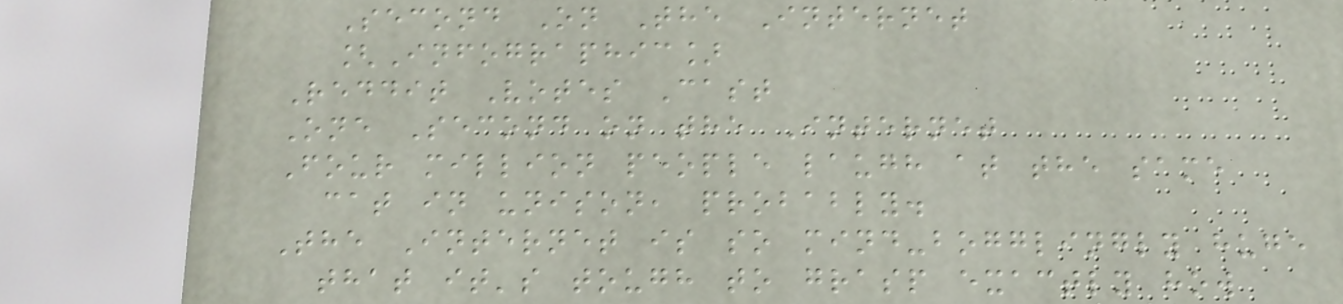Second On The Internet
[Infographic]
Reddit Votes Cast
One Second on the Internet
Four million people laugh at the same
cat in unison, probably.
The Internet is so mind-bogglingly huge
that it's tough to grasp exactly how
